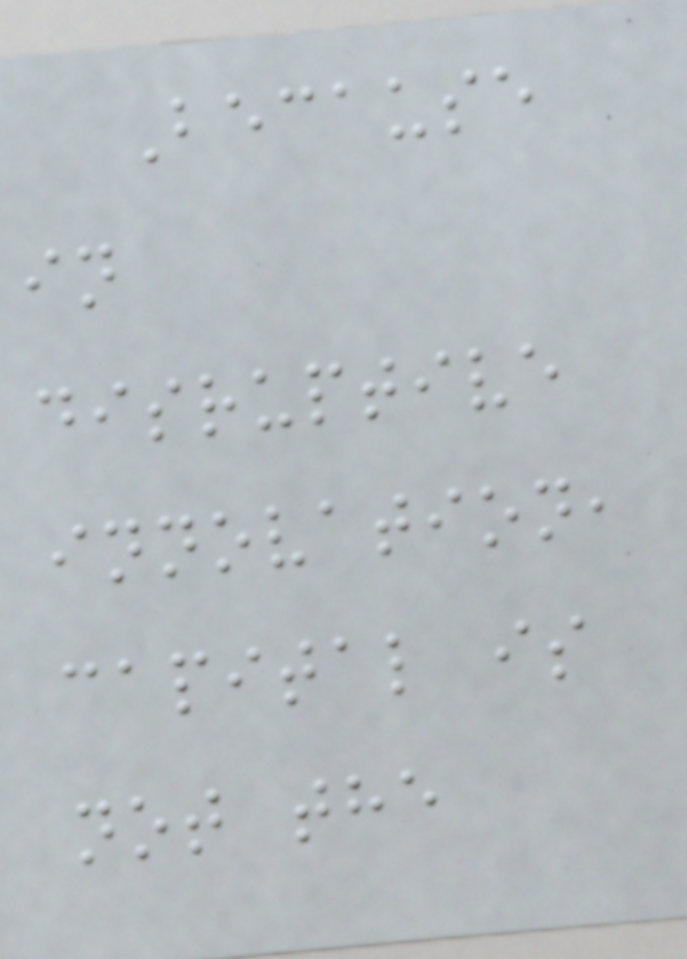Because
in
disruptive
innovation,
capital is
not the
